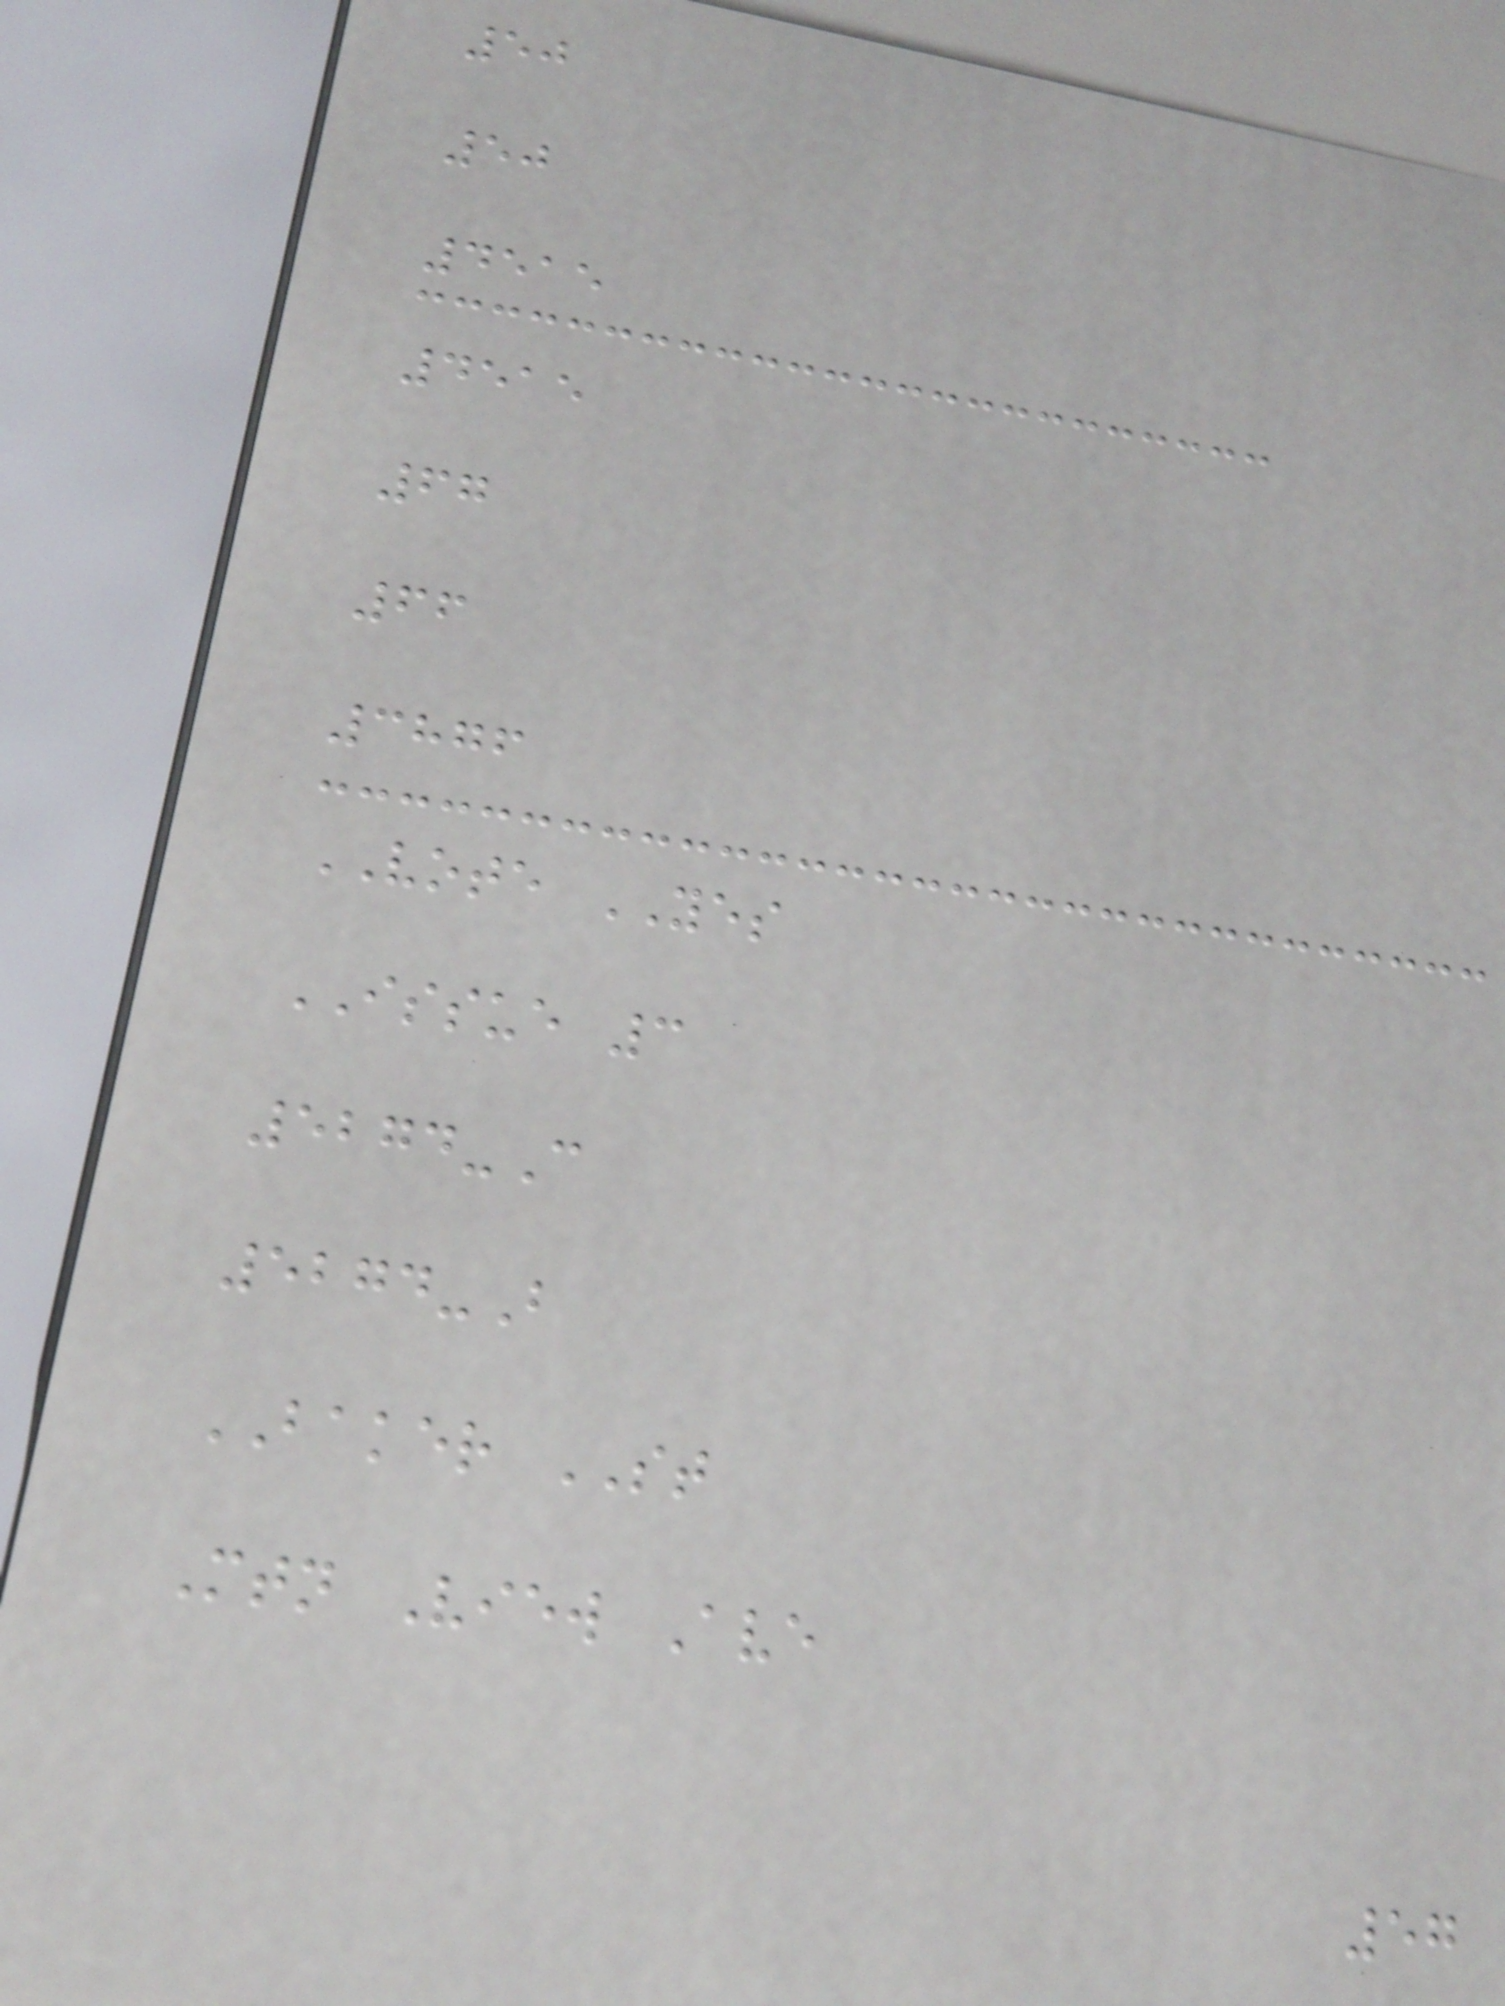50
50
4515
4515
67
66
3876
VOTE YES
ISSUE 3
5274-C
5274-B
BAKER ST
Mtn View Ave
57
